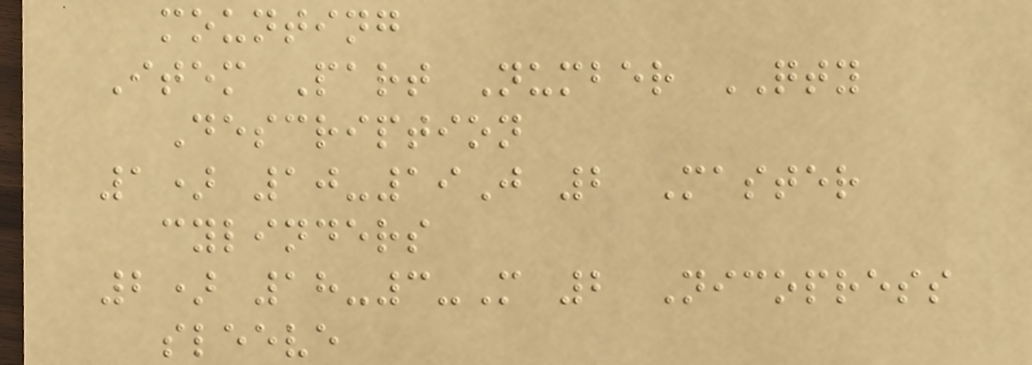mounting
Item Part Number QTY
Description
1) 10-19J 2 Master
cylinders
2) 18-3-M 2 Nicopress
sleeve
